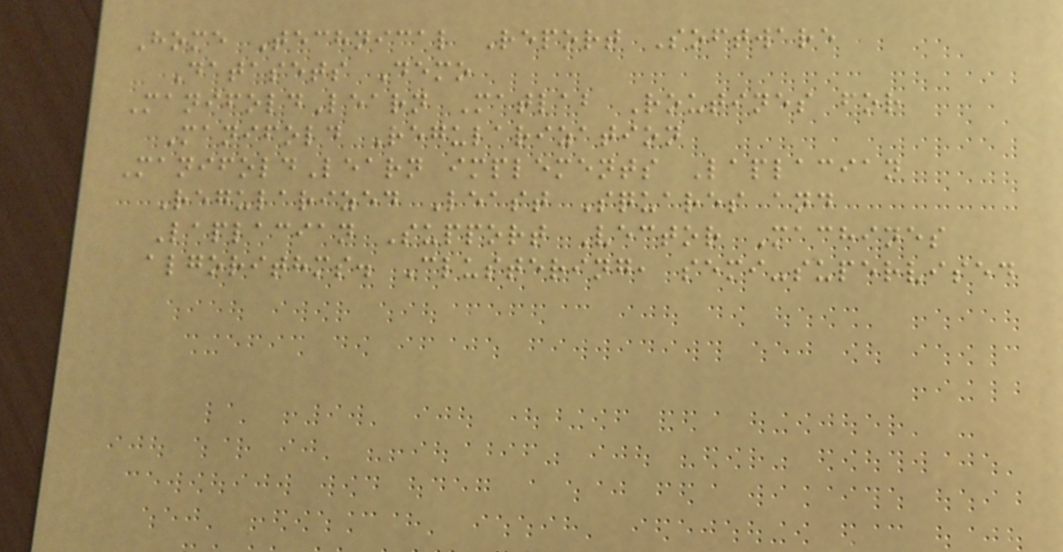Home Technical Report Software
Datasets Demo
ManifoldLearn Matlab Routines for
Manifold Regularization
ManifoldLearn implements Laplacian
Regularized Least Squares and
Laplacian Support Vector Machines
algorithms. Clustering, semi-supervised
